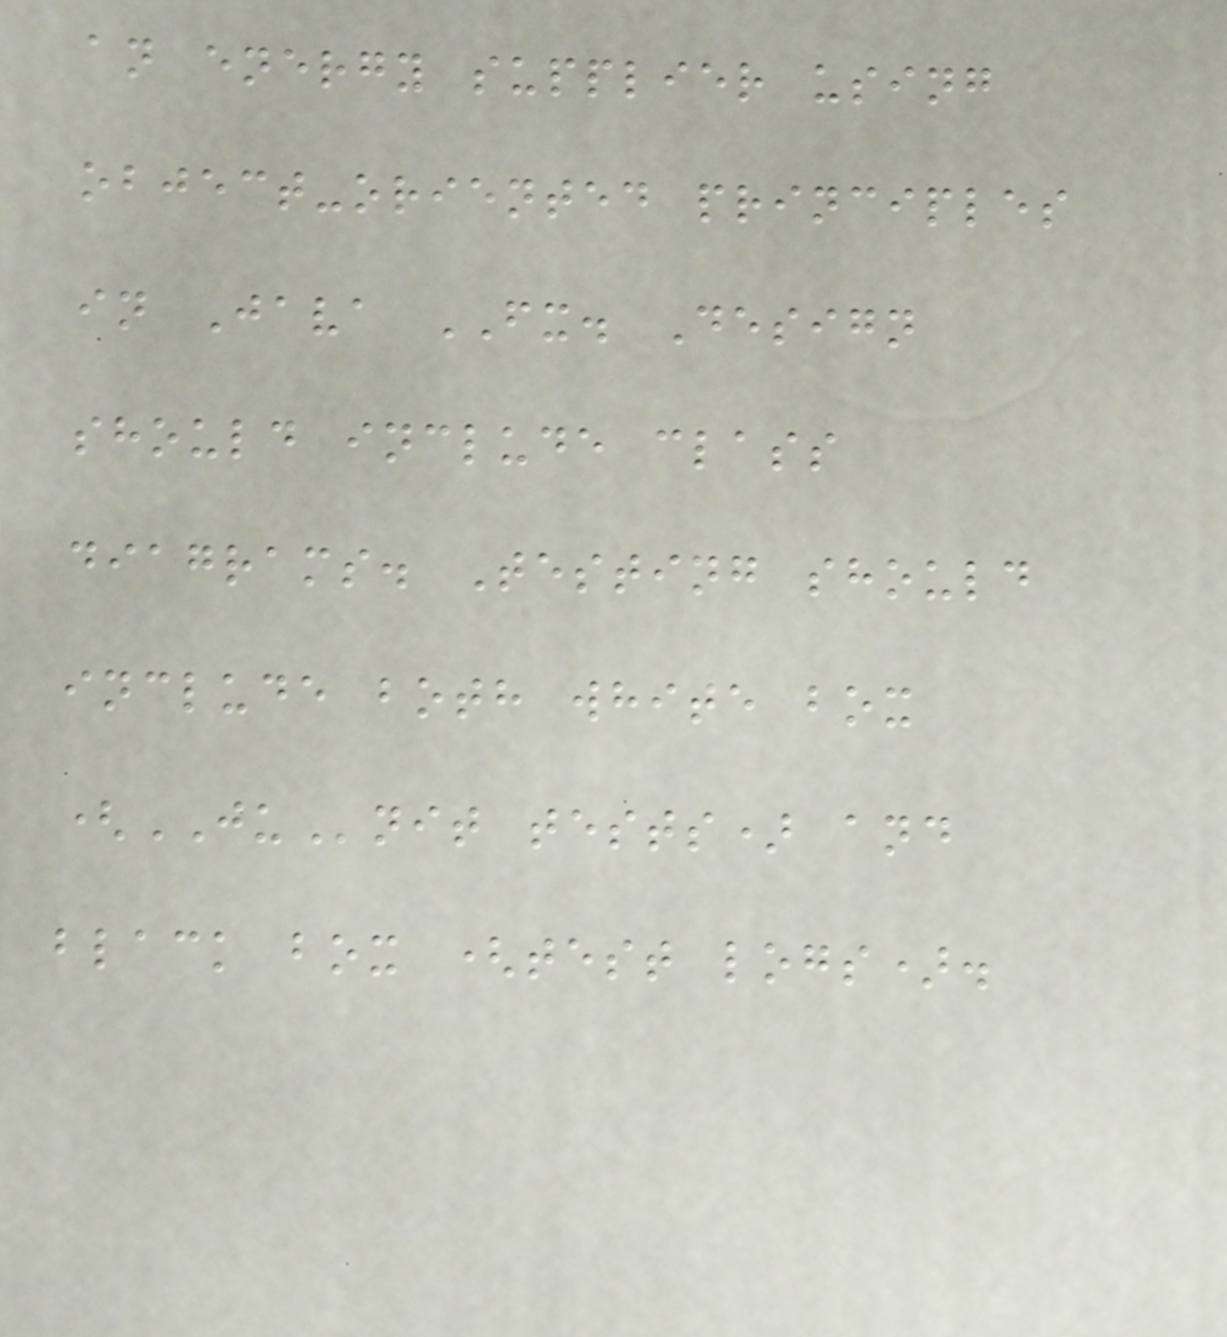an energy supplier using
object-oriented principles
in Java FX. Design
should include class
diagrams. Testing should
include both white box
(JUnit tests) and
black box (test logs).
